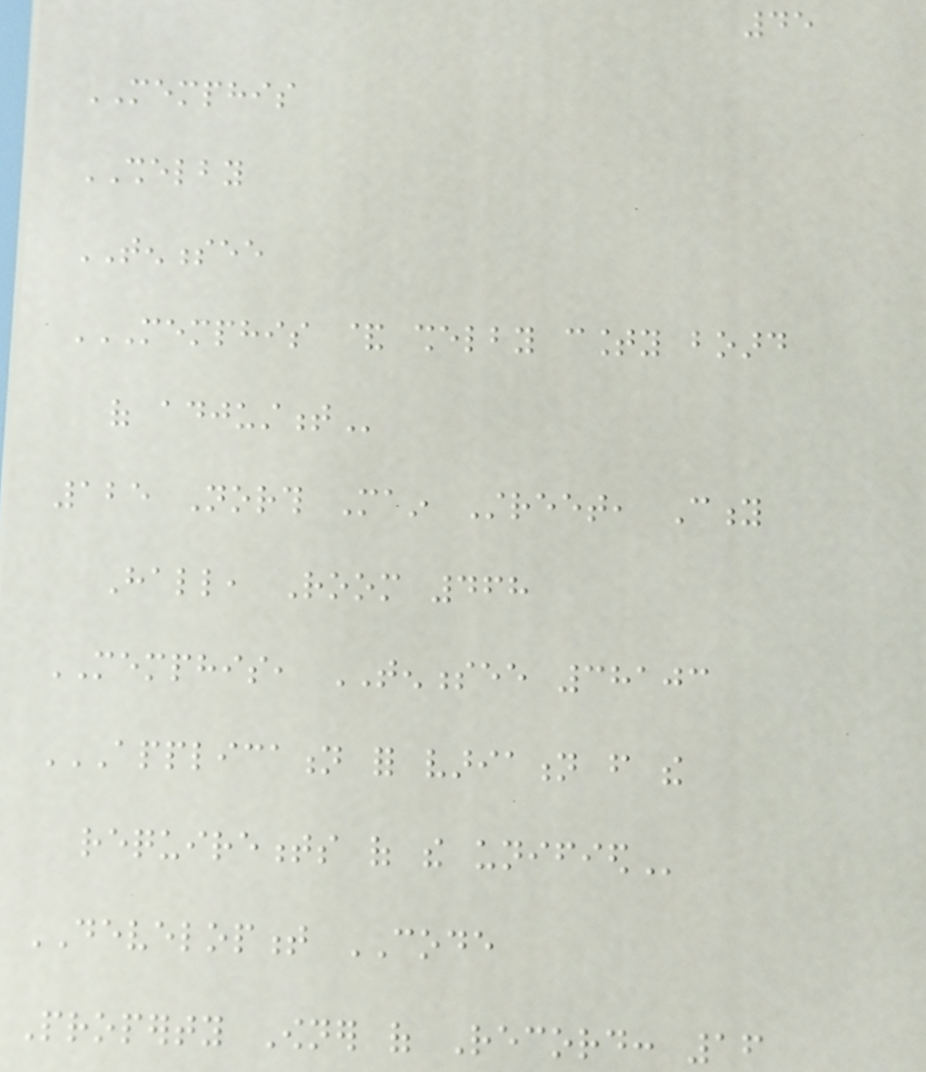45
MEMPHIS
SHELBY
TENNESSEE
MEMPHIS & SHELBY COUNTY BOARD
OF ADJUSTMENT
125 North Main Street, City
Hall, Room 468
MEMPHIS, TENNESSEE 38103
APPLICATION FOR VARIATION FROM THE
REQUIREMENTS OF THE UNIFIED
DEVELOPMENT CODE
Property Owner of Record: 16
